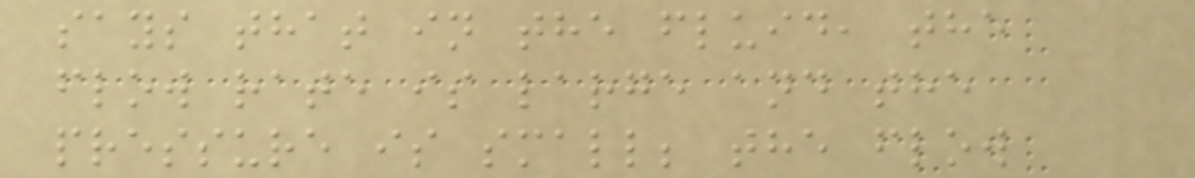says that in the fluid, the
flow rate is large and the
pressure is small; the flow
